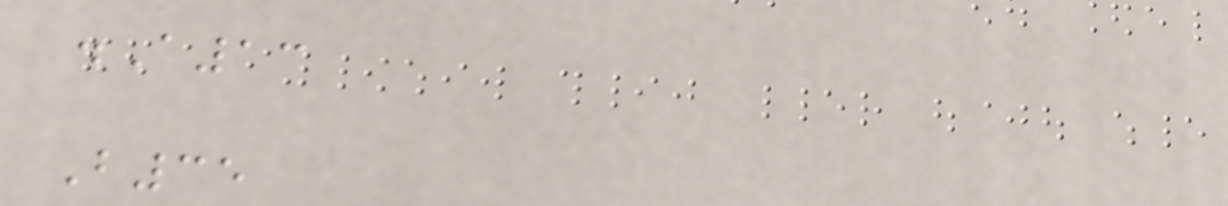.A13
B35
